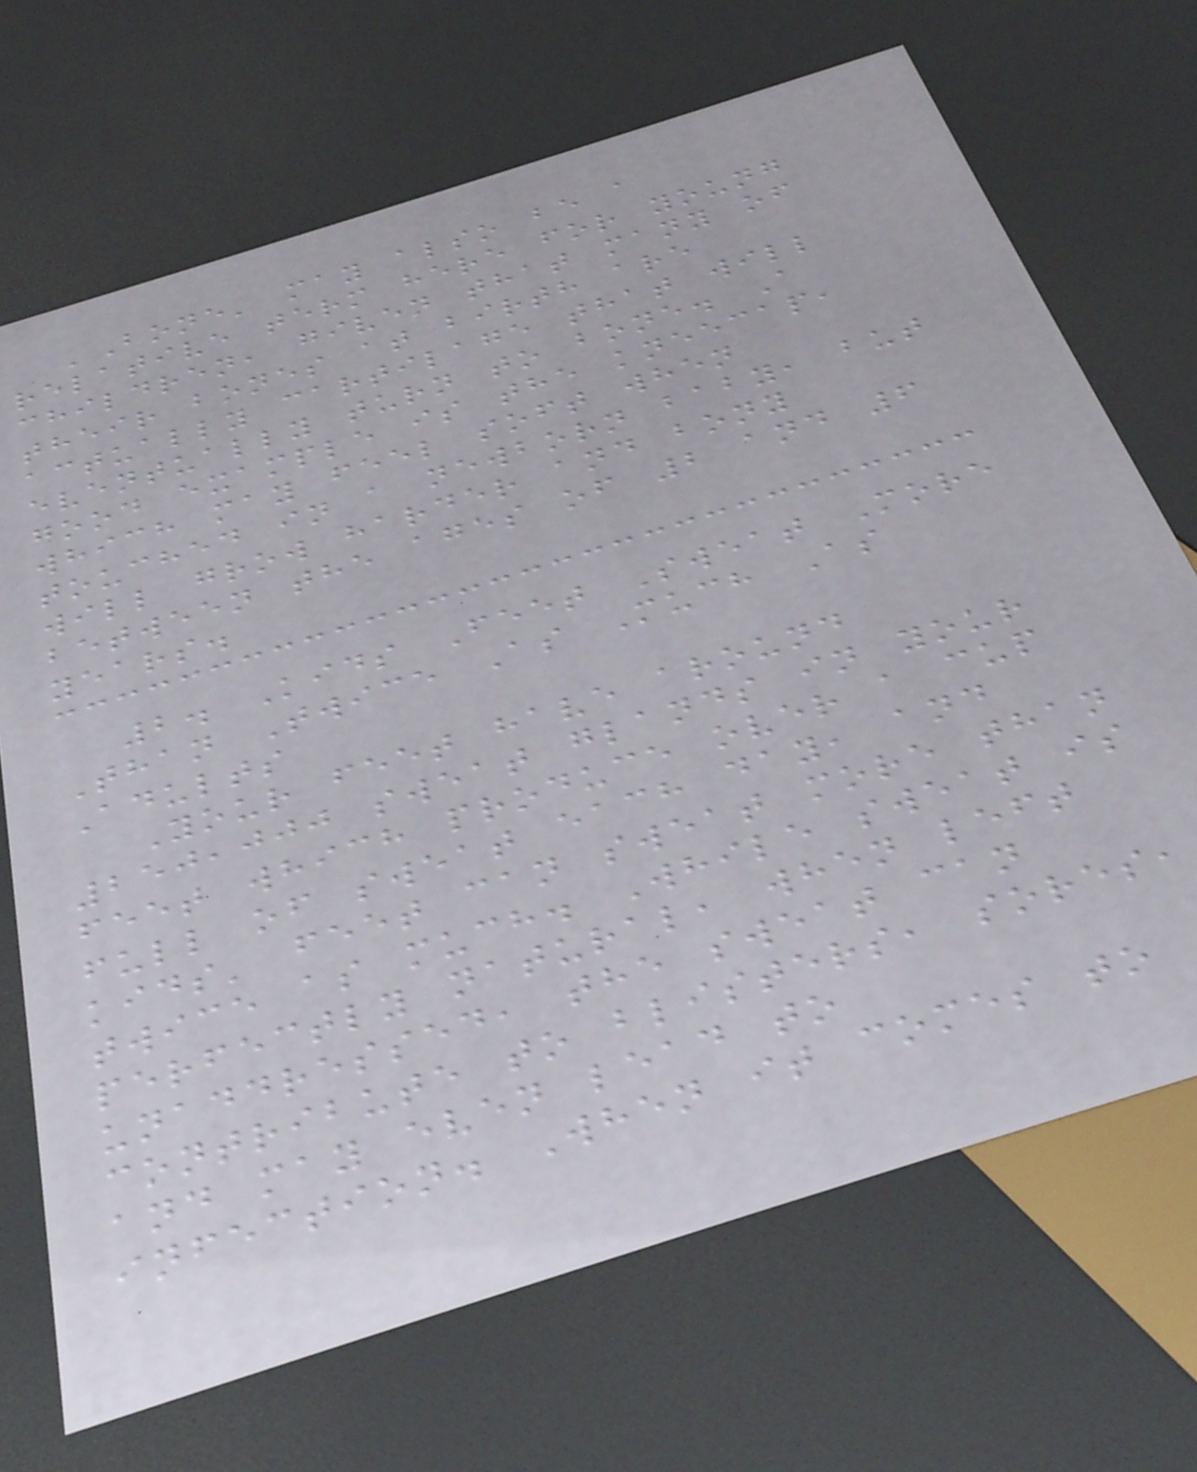'Bone' may also be a
relative term here for young
children, given that many of
their bones at birth are
actually cartilage that will
eventually turn to bone. A
good example is the kneecap,
which may feel soft when
touched in a newborn baby, but
will grow harder and bony
between the ages of 2 and 6
years.
2. Kids Feet Sweat More
Than Twice As Much As
Adults
Your feet have around
250,000 sweat glands in your
feet which produce over a cup
full of sweat each day, and
kids' feet can sweat more than
twice as much. While sweat is
perfectly natural, when left
unaddressed, the sweat can
contribute to blisters, sores,
and may even lead to
infection. When it comes to
